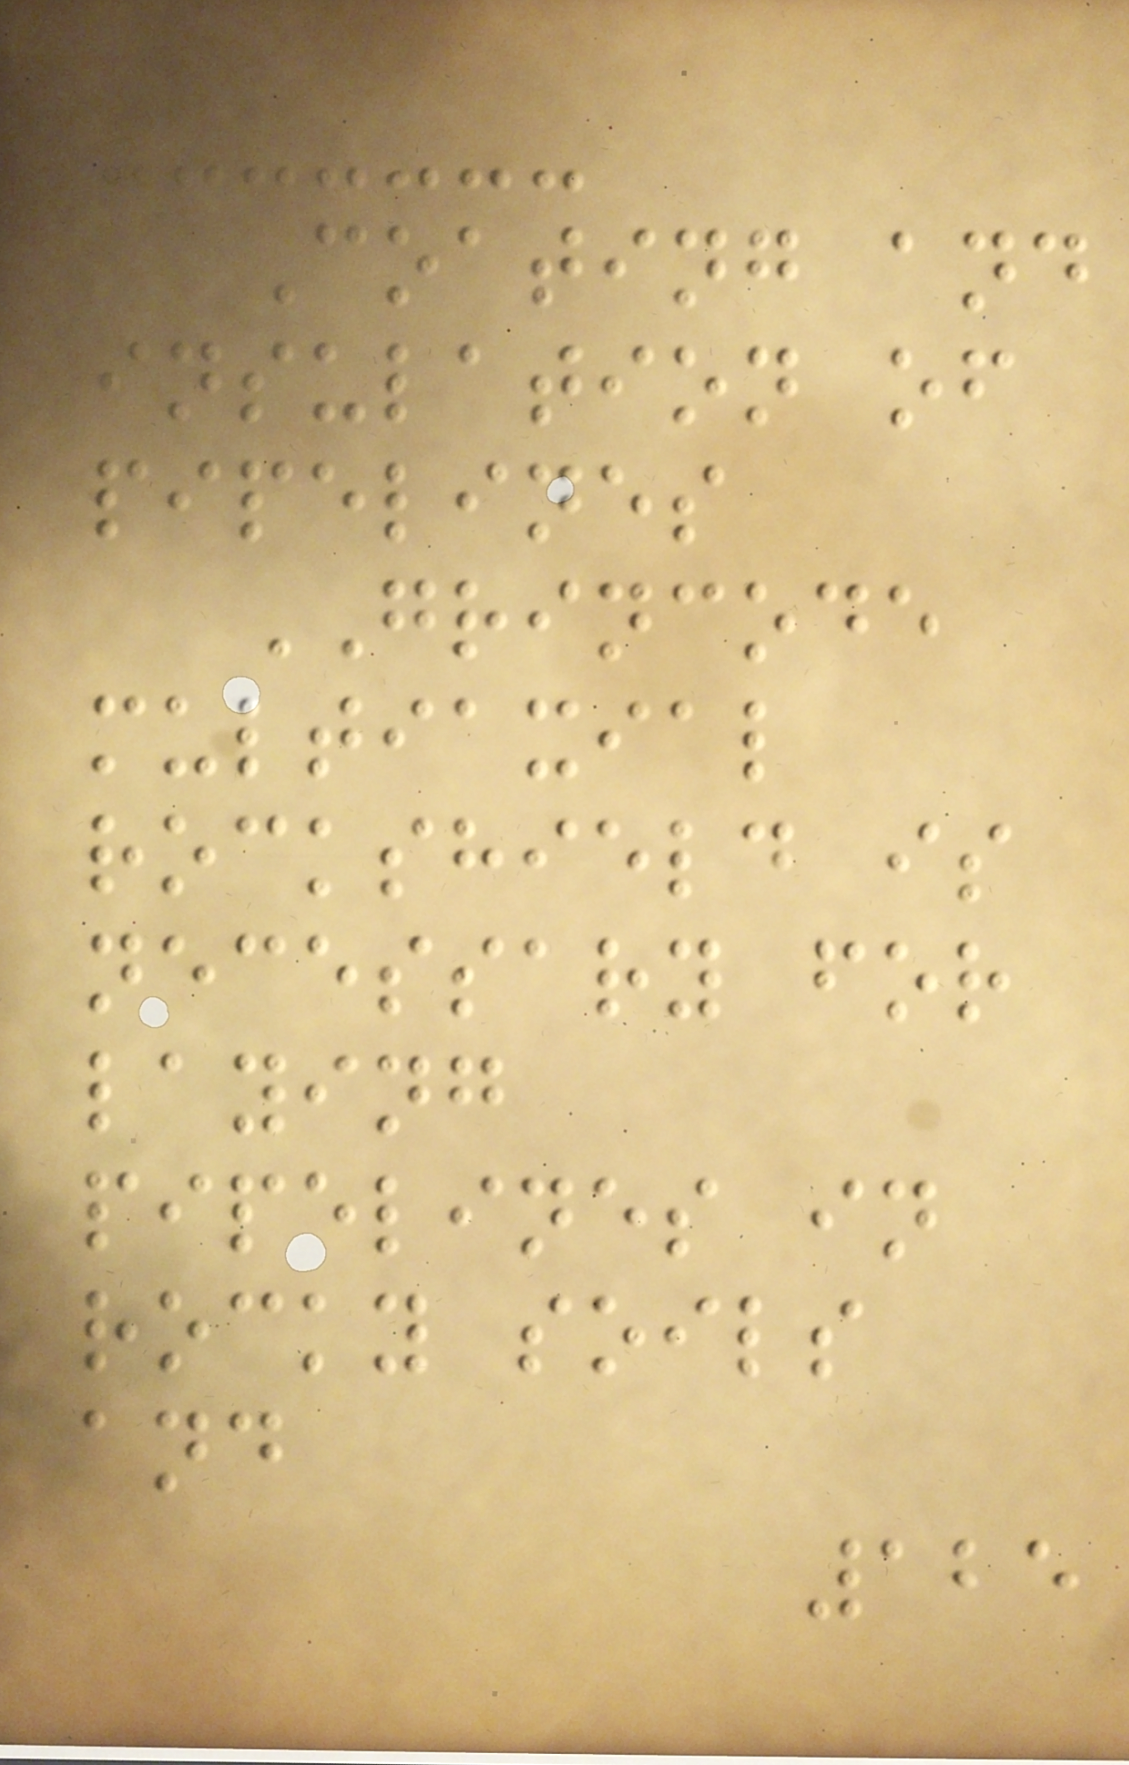Coating and
insulation of
pipelines
GRINCODE
multiaxial
rockshield is
necessary for
laying
pipelines in
rocky soils
and
125
